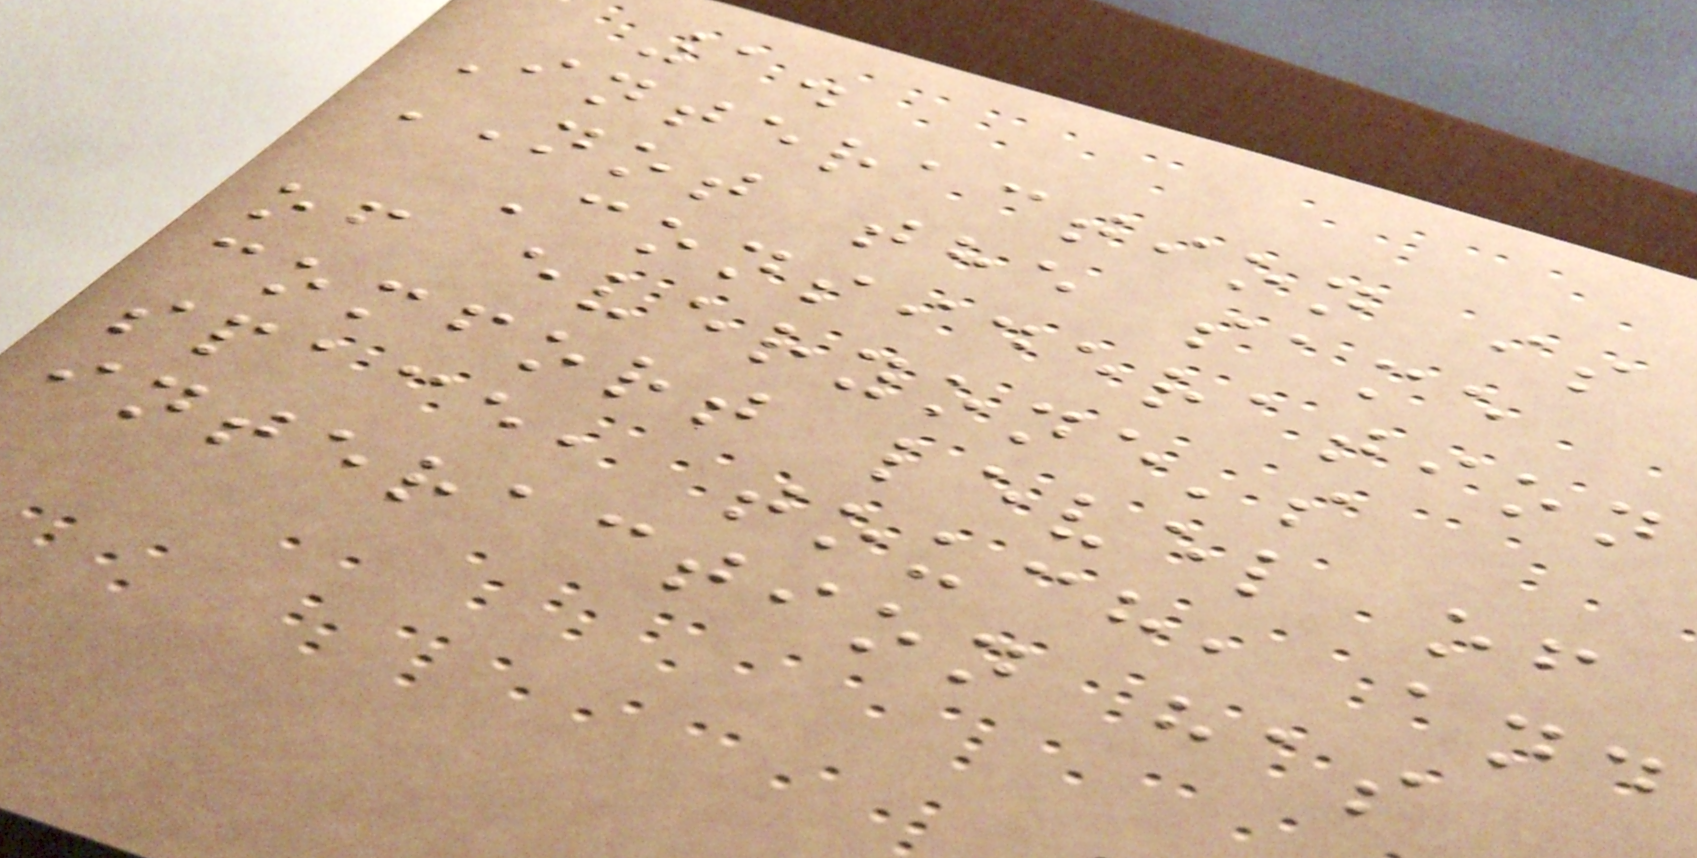1.
Interaction is
NOT the same
Consideration
of everyone's
comfort level of
space, touch, and
interaction has
